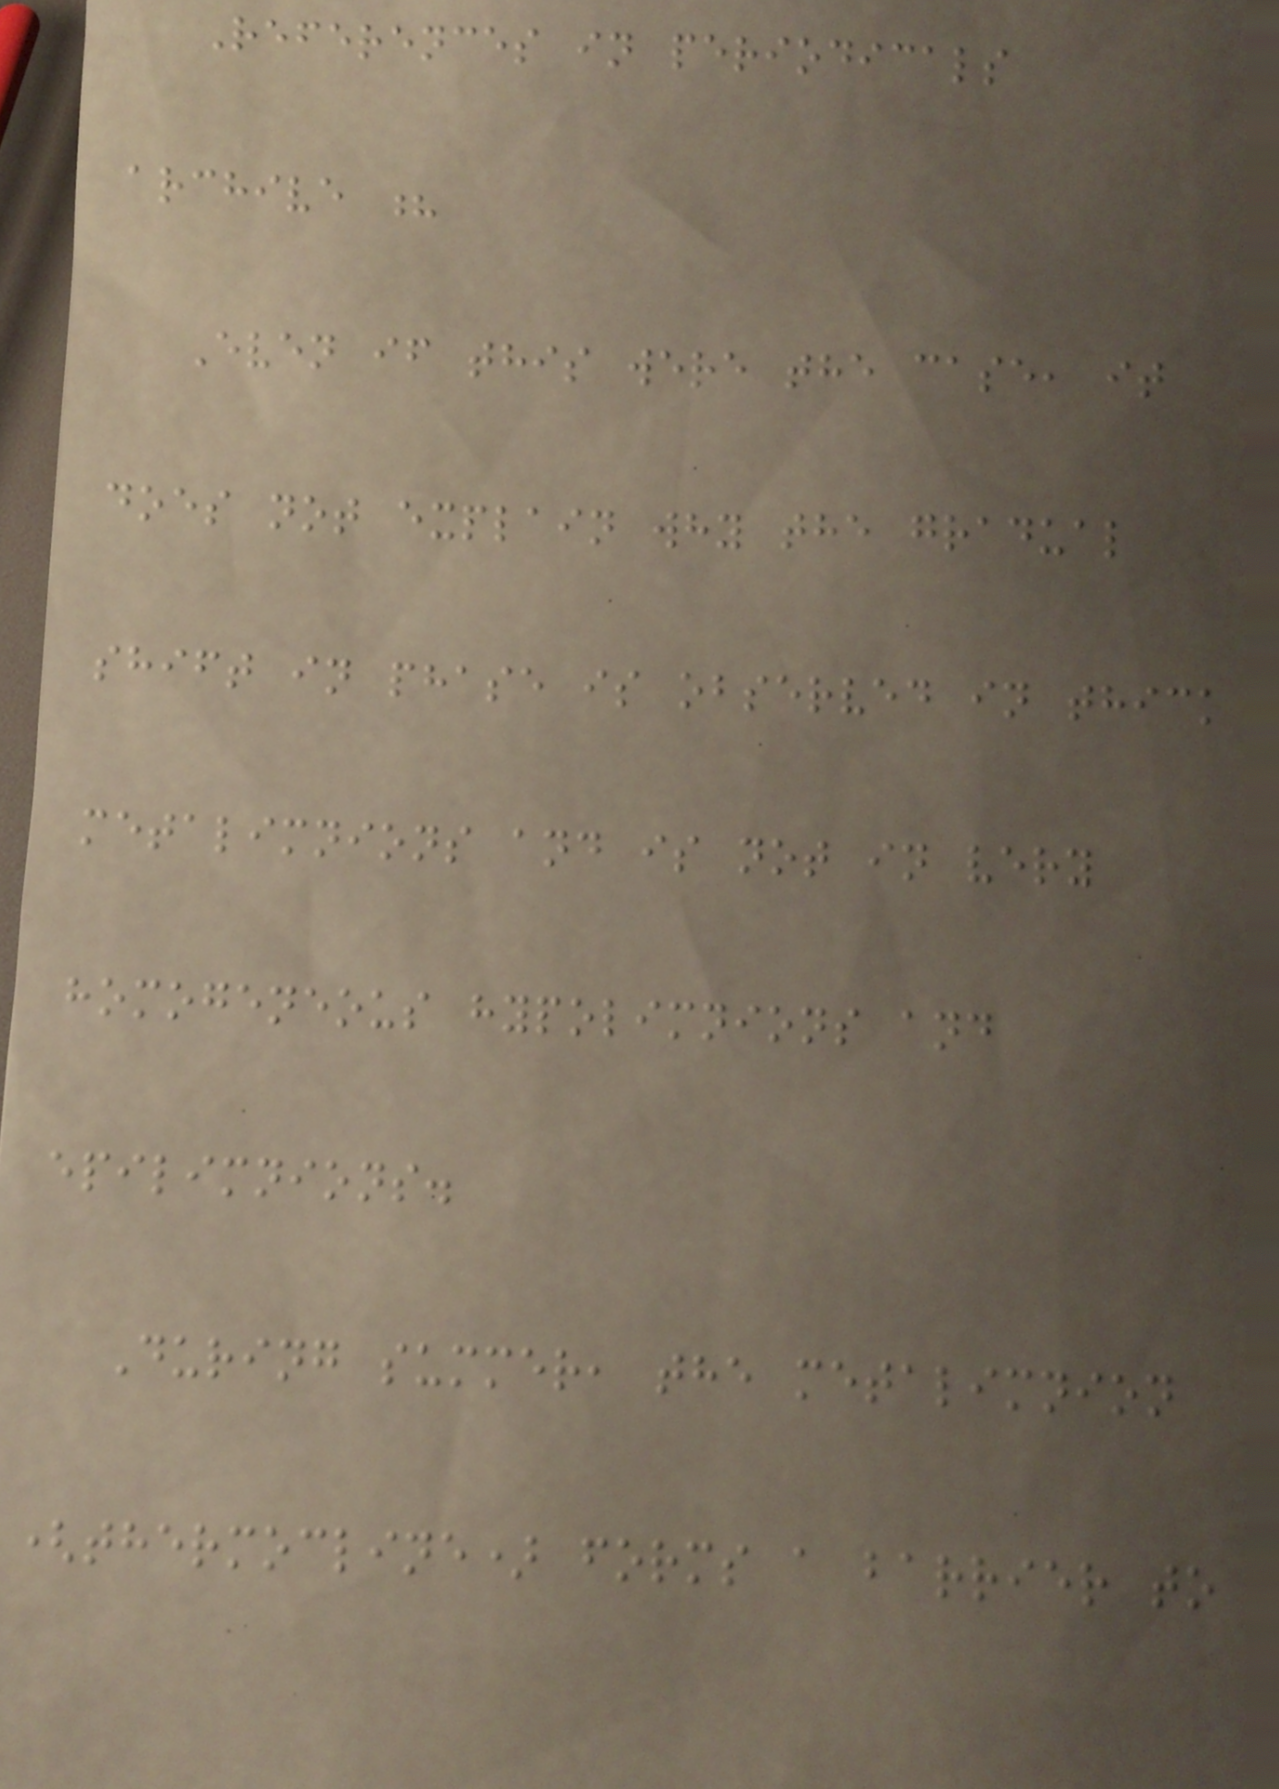References in periodicals
archive ?
Even if this were the case, it
does not explain why the gradual
shift in phase is observed in thick
metalimnions and is not in very
homogeneous hypolimnions and
epilimnions.
During summer, the metalimnion
(thermocline) forms a barrier to
